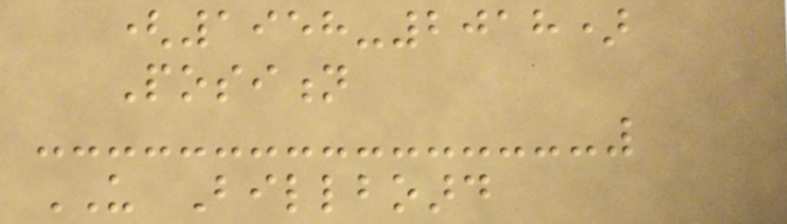(1958-2018)
Position
US Billboard
